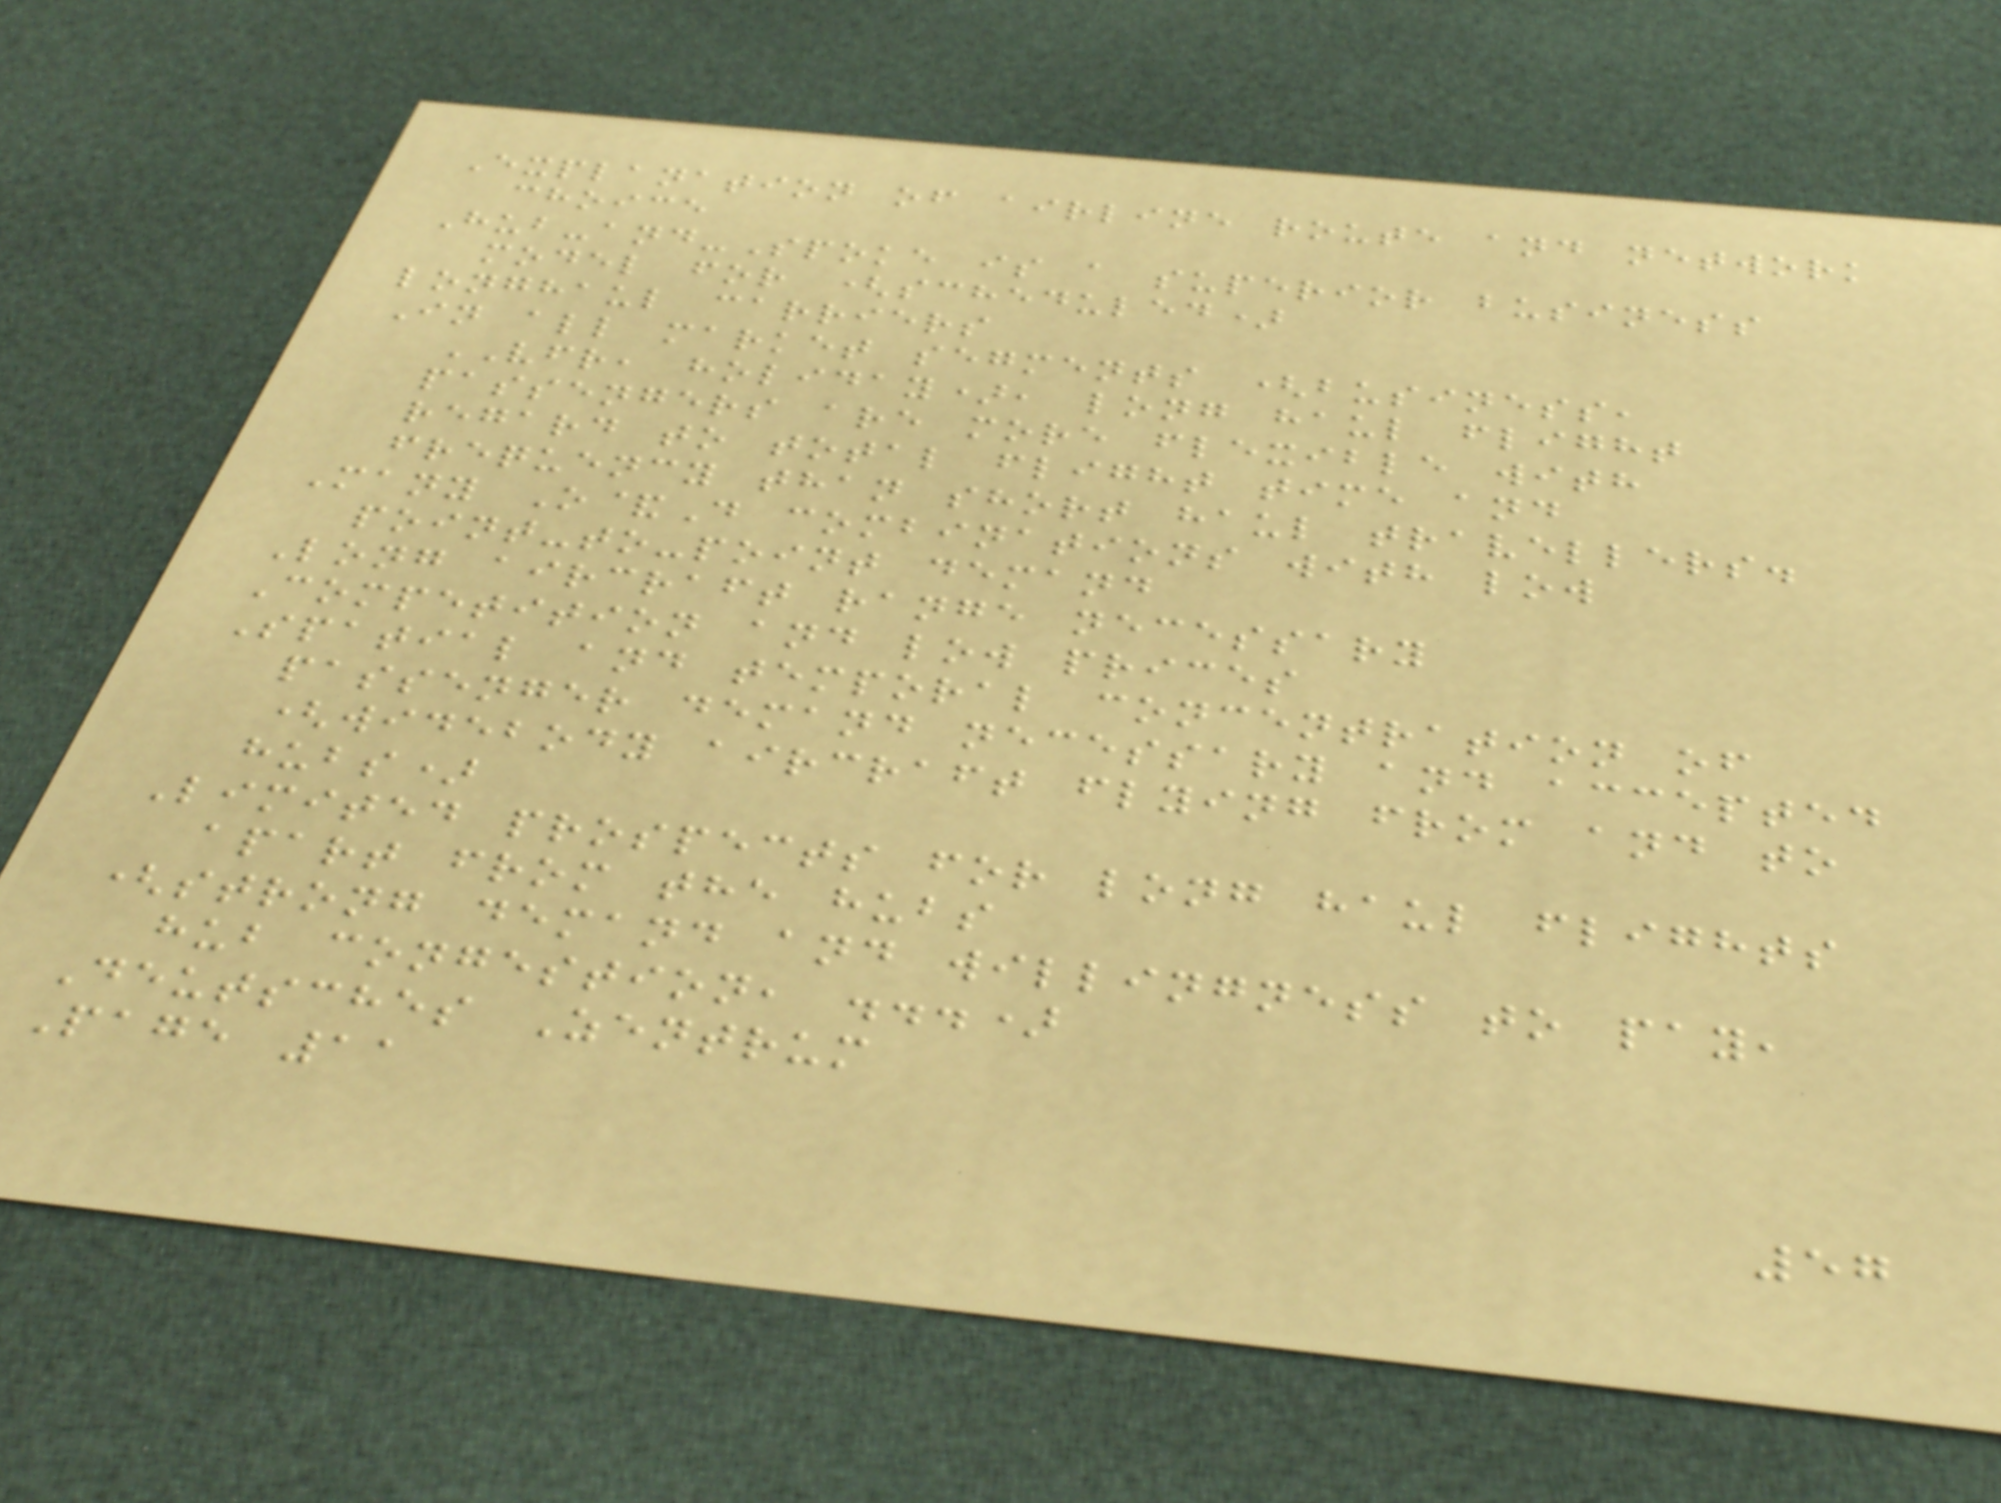Explanation of airline route and network
choice
Hub-and-Spoke is a superior business
model for (scheduled)
longhaul carriers
In all market segments (business,
VFR, holiday), long haul flight
passengers are more flexible with
regard to total flight time and
frequency than short haul travellers.
Many O&D combinations with low
point-to-point demand
Long aircraft range necessary
Competition and low prices
Spatial and temporal concentration of
passenger demand necessary and accepted
(widebody aircraft flying from and to
hubs)
Limited prospects for long haul flights
apart from the hubs
(strong demand and willingness to pay,
hub congestion, ...)
Deutsches Zentrum
Page 11
57
